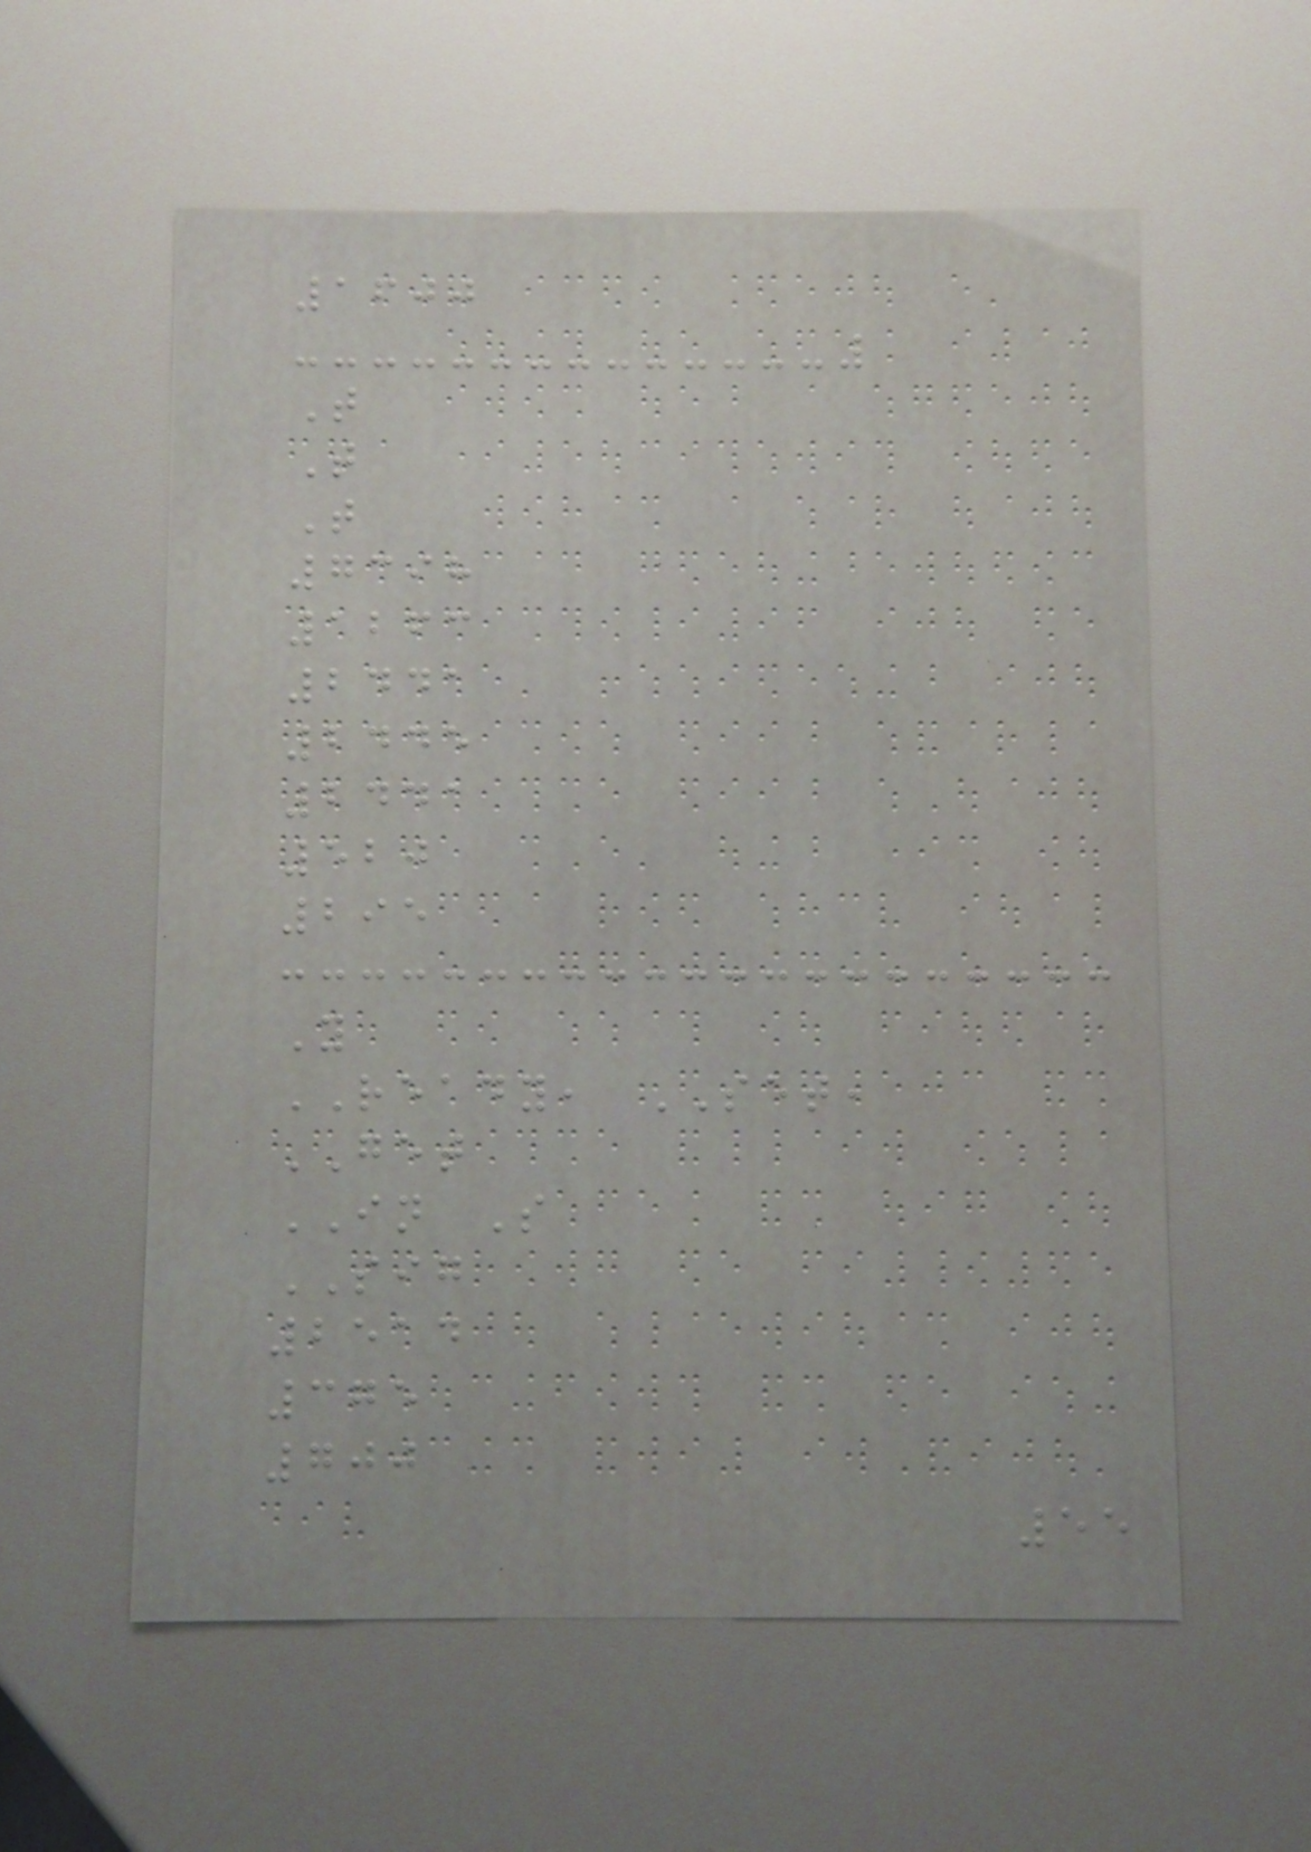1600
T
T
T
7398
1263
2441
2445
2441
520
295
Y
READY, SET,
GET
IN S
SIG
2514
375
700
55
